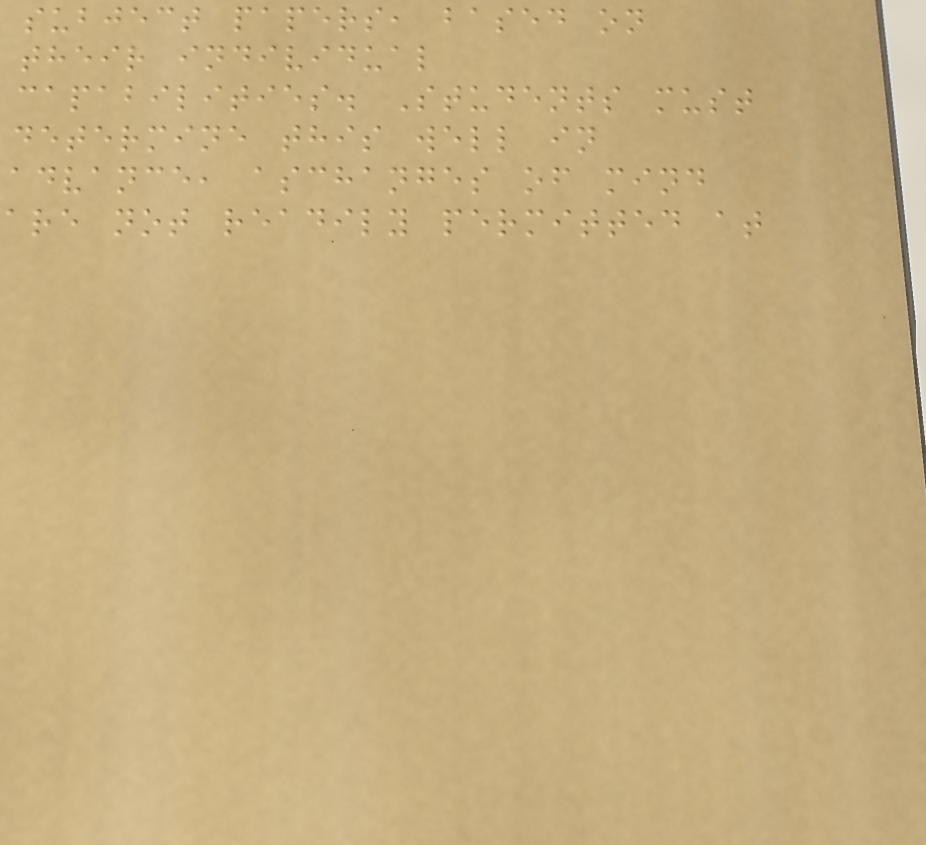subject papers, based on
their individual
capabilities. Students must
determine this well in
advance, aschanges of mind
are not readily permitted at
